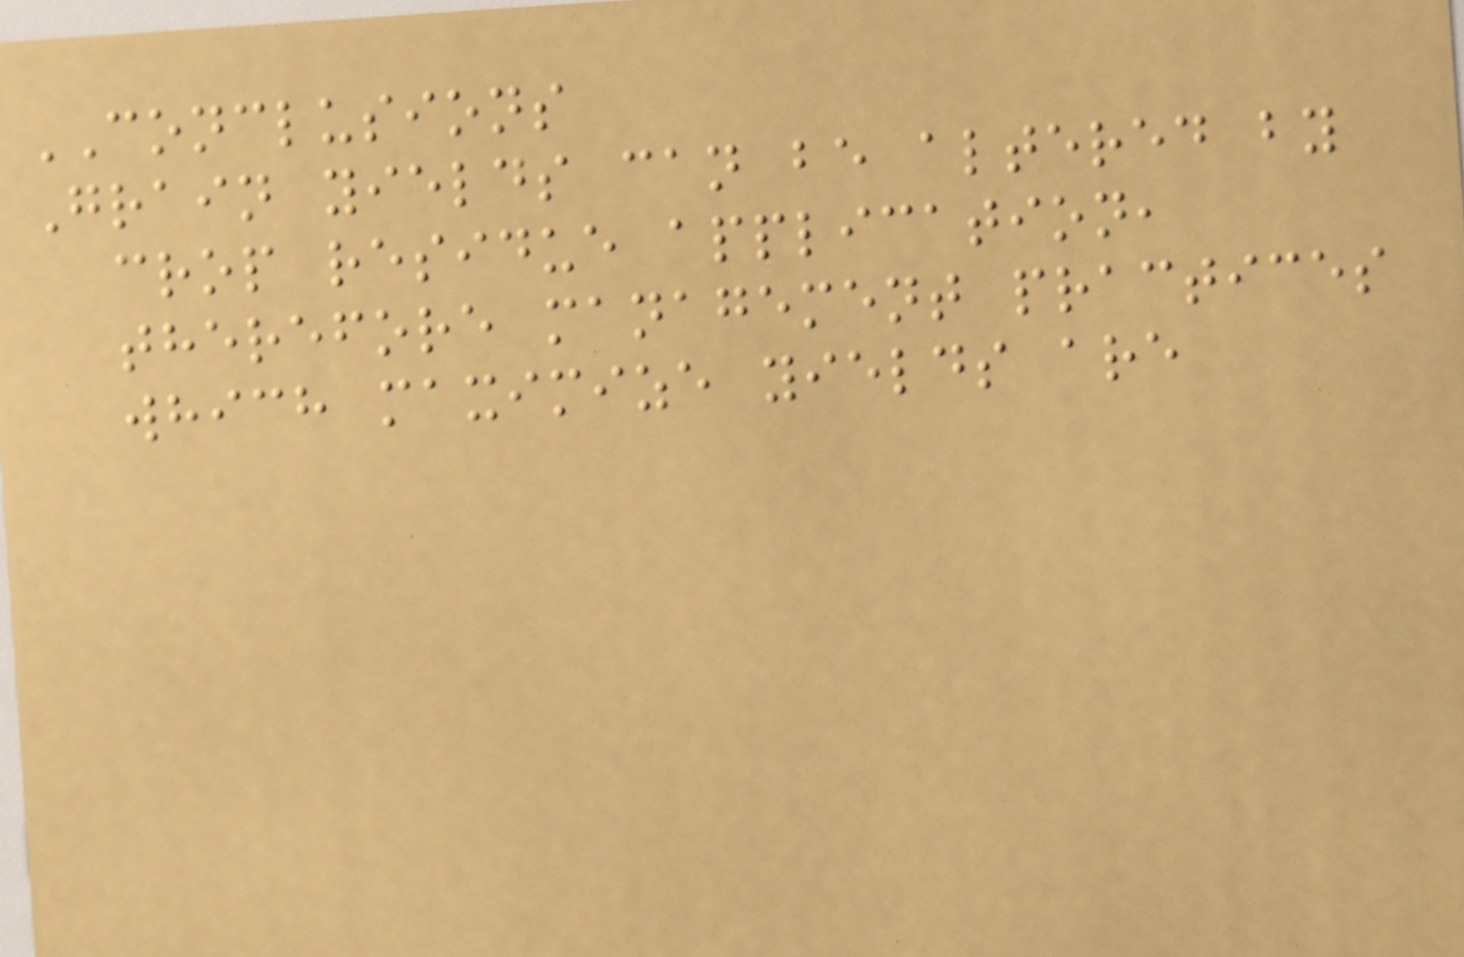CONCLUSIONS
Grain yields can be altered by
crop residue application,
therefore management practices
which maximize yields are
